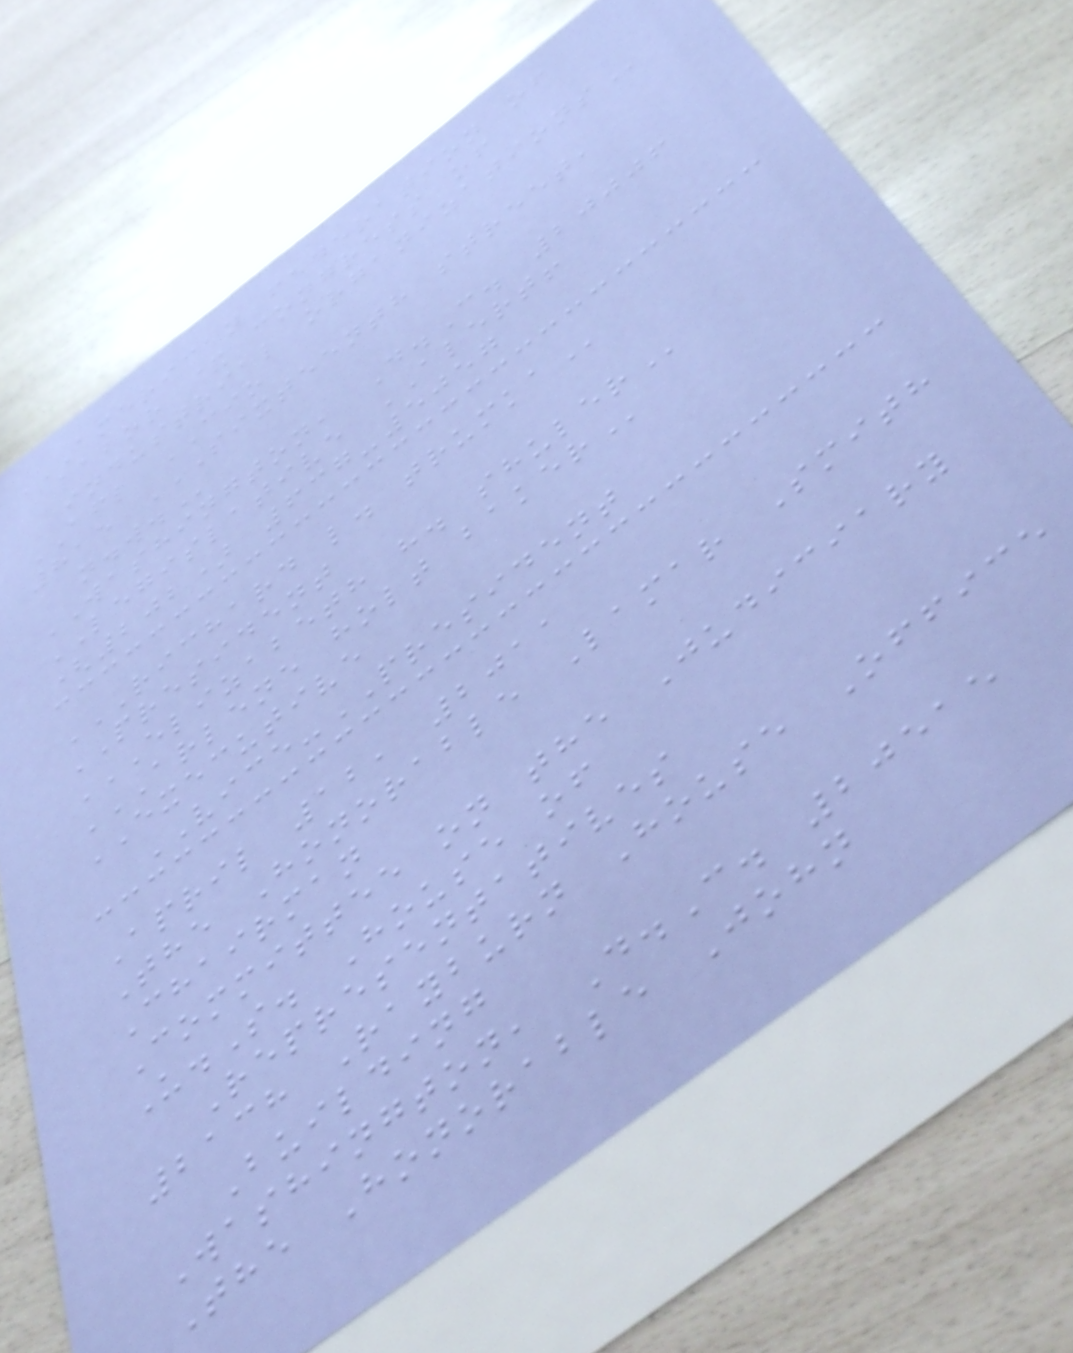AMERICAN FEDERATION OF
LABOR & CONGRESS OF
INDUSTRIAL ORGANIZATIONS
AFL CIO
815 SIXTEENTH STREET,
N.W.
WASHINGTON, D.C. 20006
LEGISLATIVE ALERT!
(202) 637-5057
RICHARD L. TRUMKA
PRESIDENT
ELIZABETH H. SHULER
ARLENE HOLT BAKER
EXECUTIVE
VICE-PRESIDENT
April 12, 2011
The Honorable Lamar Smith
Chairman
Committee on the Judiciary
U.S. House of
Representatives
2138 Rayburn House Office
Building
Washington, D.C. 20515
The Honorable John
